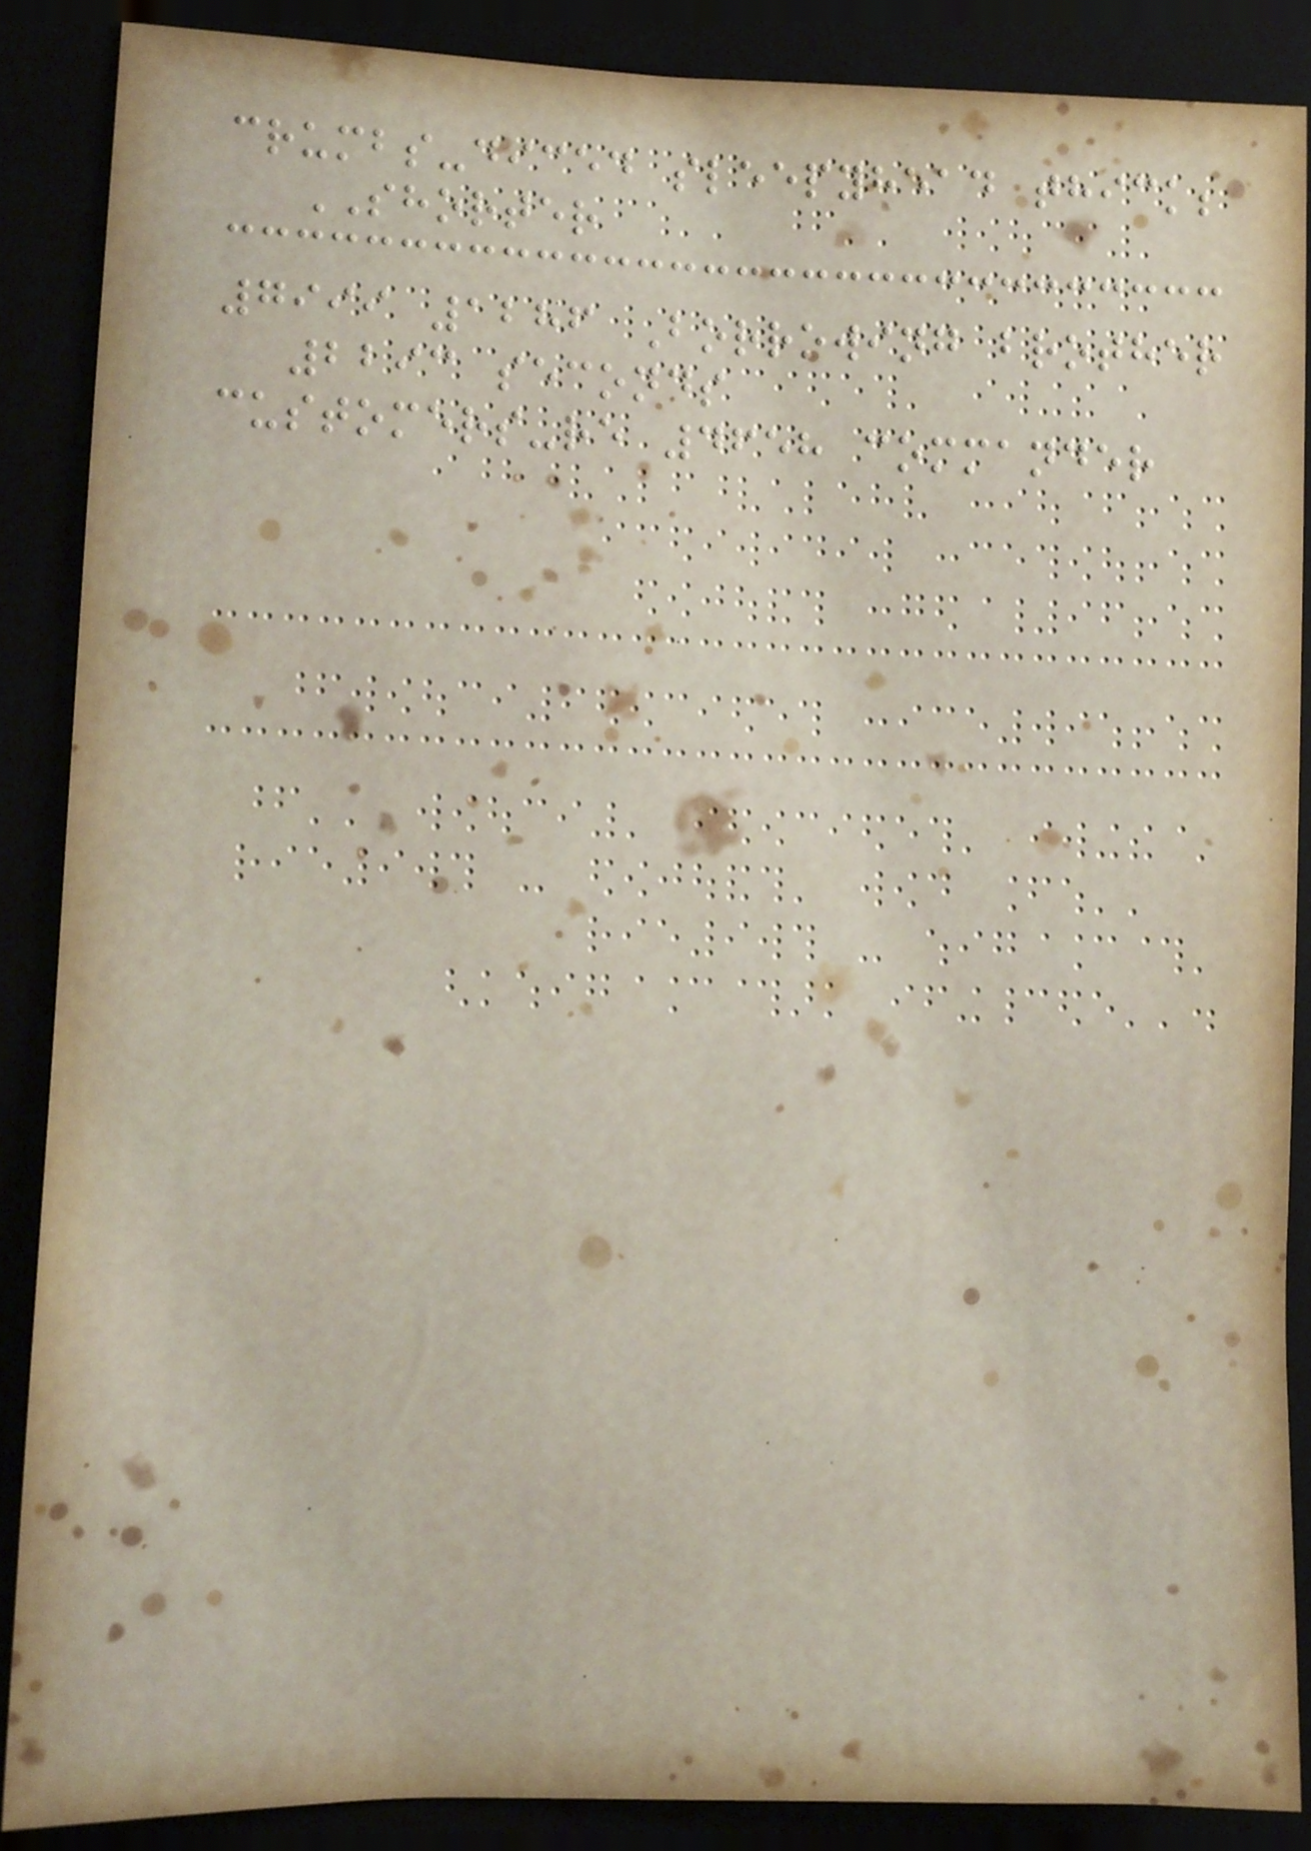crumbs-diced sleepyhead thick;
SHORTER
7999 1286 Borrowing brother
2293 seconds
customers-re 4658 commander
